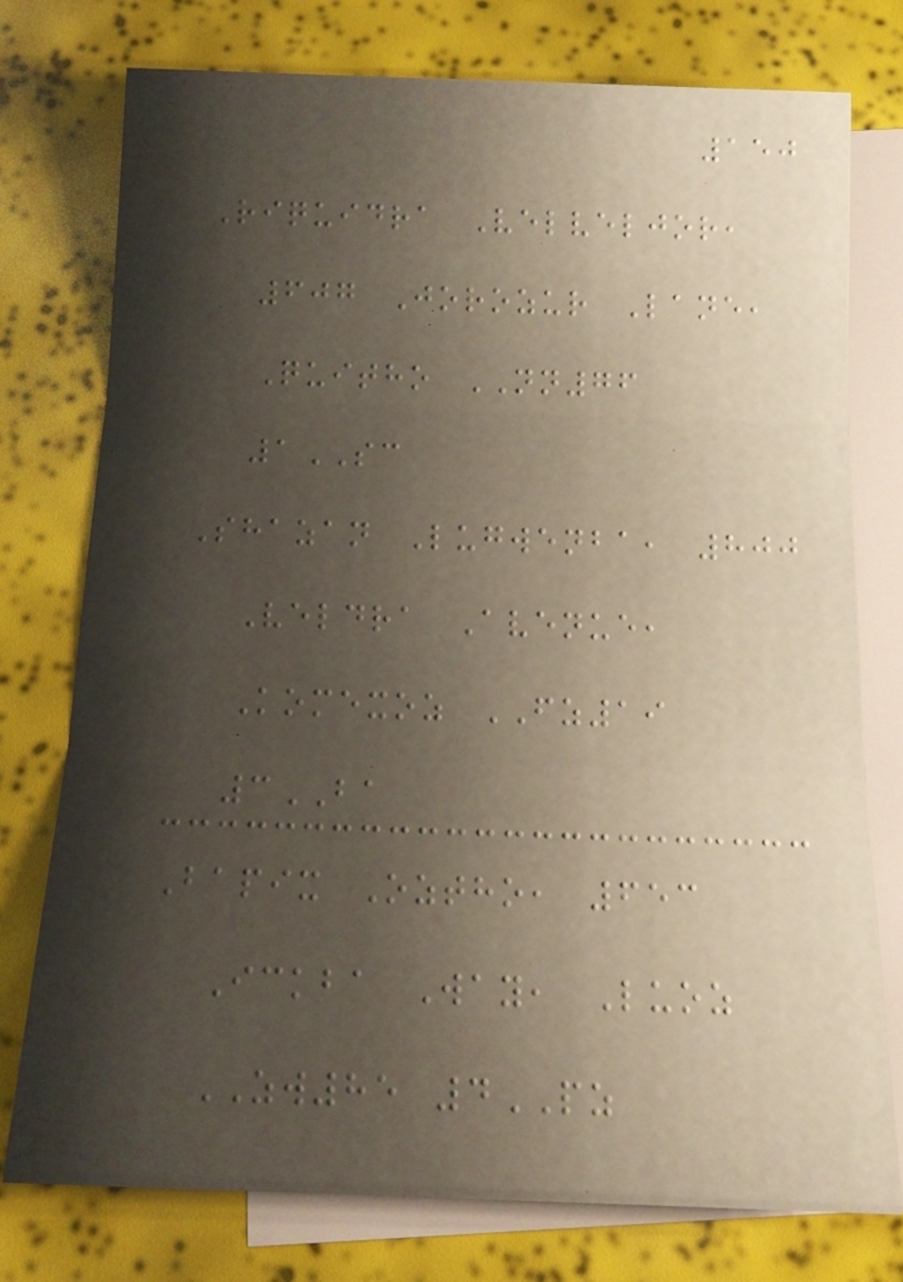150
Riquidra Velveljor,
607 Jorozur Lane,
Quitho NN76
1SC
Shazan Lugwenba, 800
Veldra Avenue,
Komexoz FZ19
3BA
Bapix Oztho, 653
Ickba Way, Luoz
ZW85 4PZ
